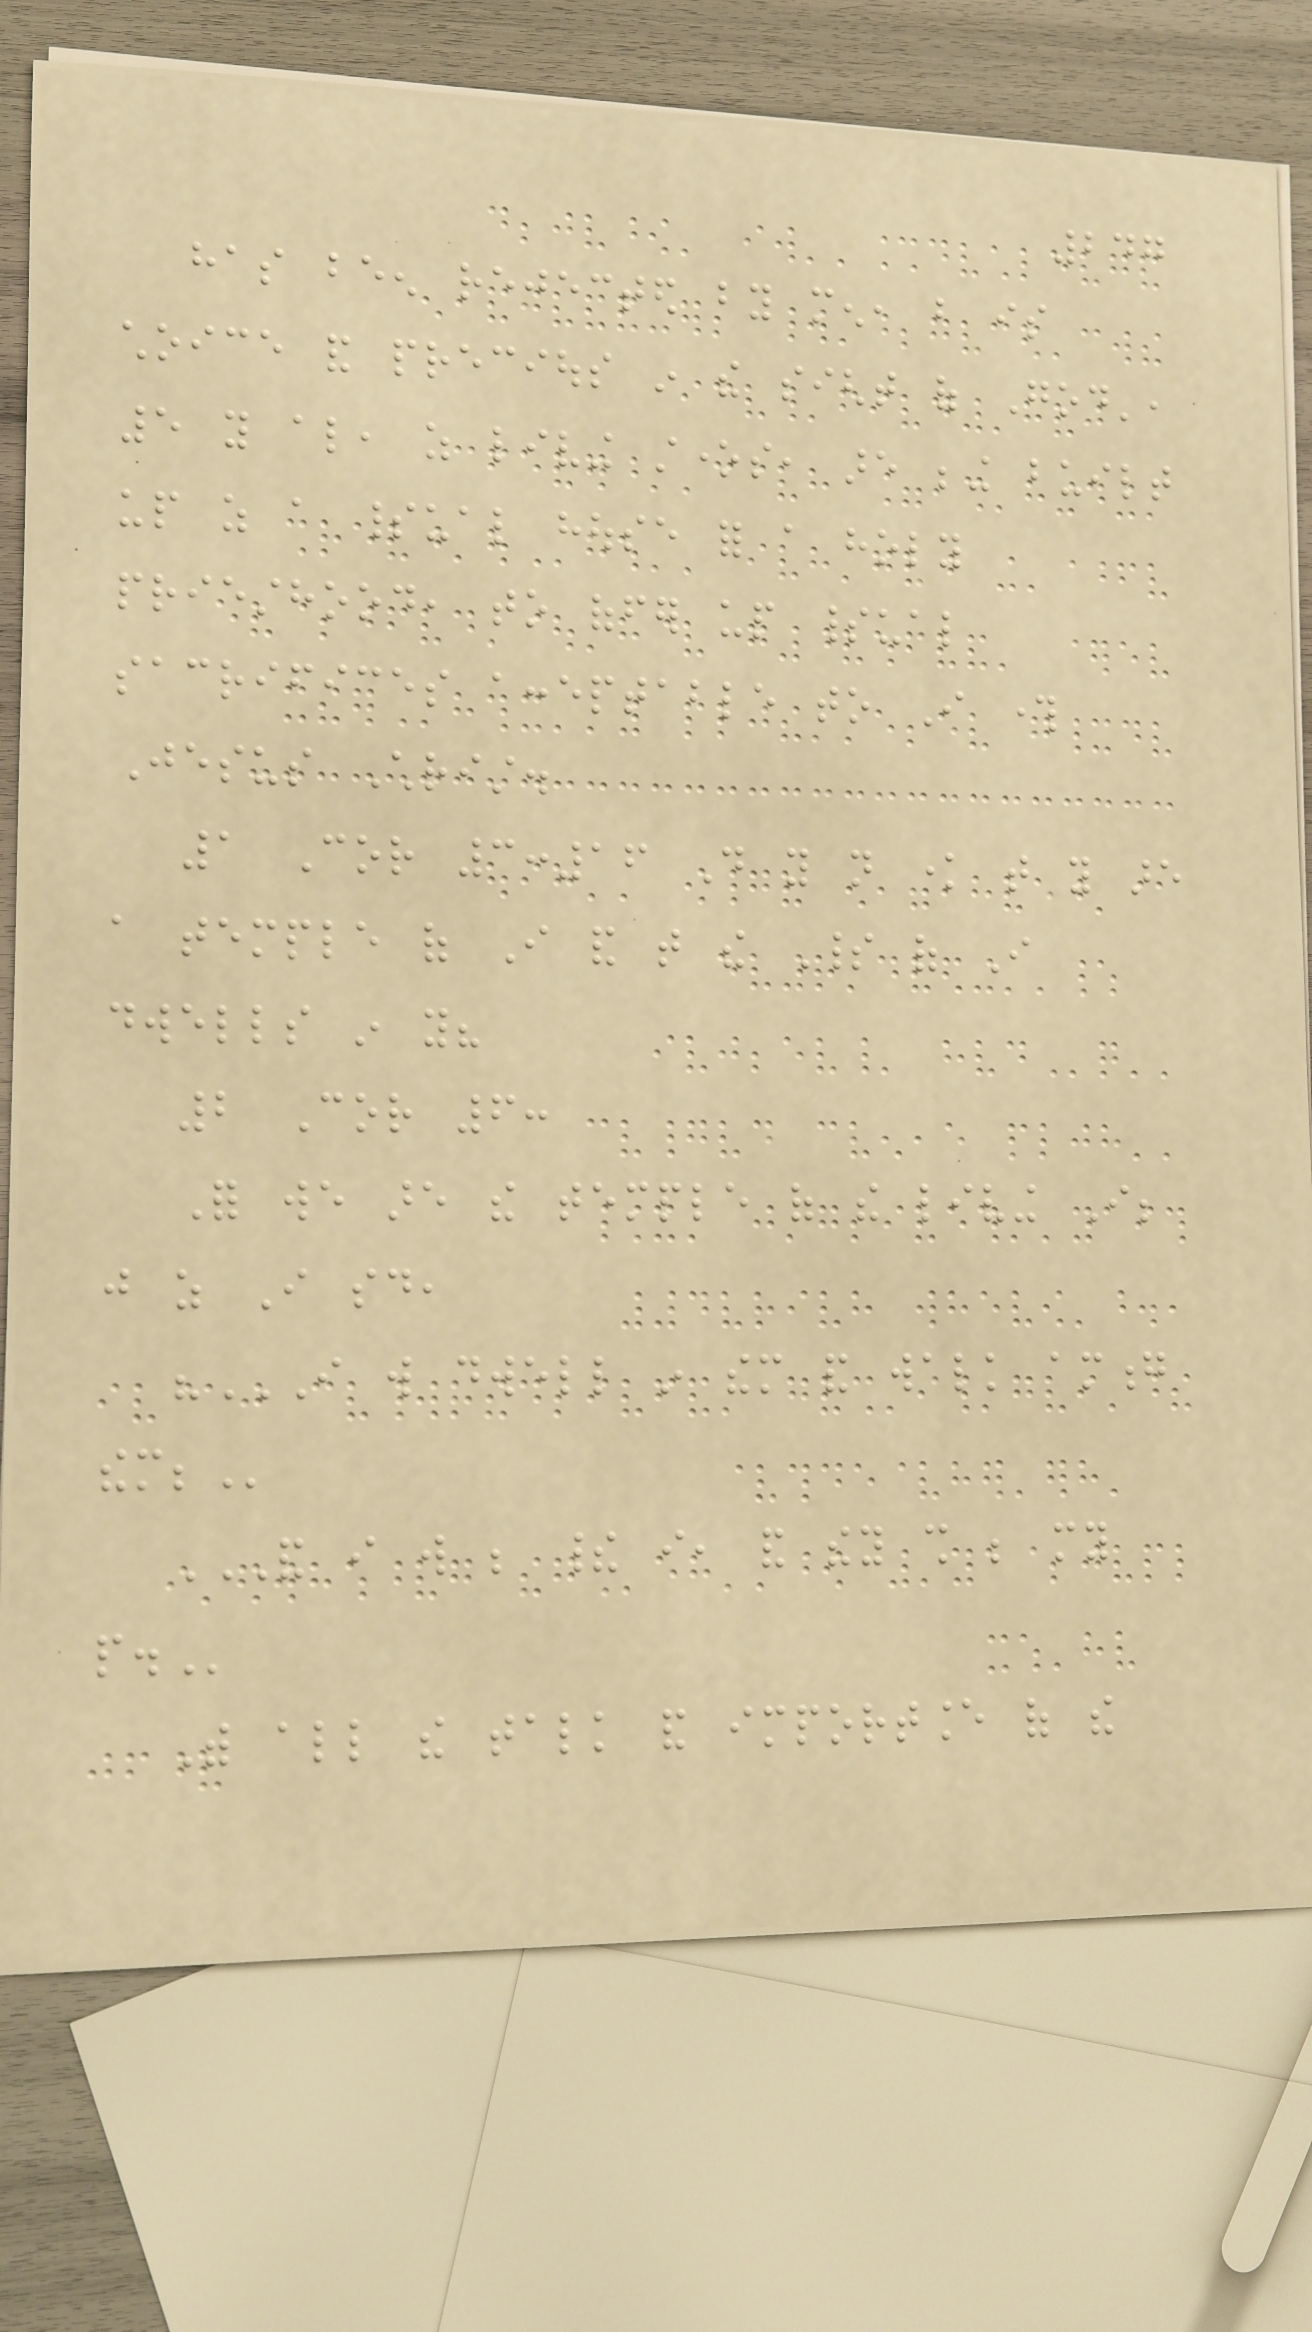247
has been rejected by men, but is
choice and precious in the sight of God',
5 you also, as living stones, are being built
up as a spiritual house for a holy
priesthood, to offer up spiritual
sacrifices acceptable to I through
Jesus Christ.
1 Cor 3:16 Do you not know that you are
a temple of I and that the Spirit of I
dwells in you?
2 Cor 6:
For we are the temple of the living I;
just as I said,
"I WILL DWELL IN THEM AND WALK AMONG
THEM;
AND I WILL BE THEIR I, AND THEY SHALL BE MY
PEOPLE.
With all the talk and importance of the
